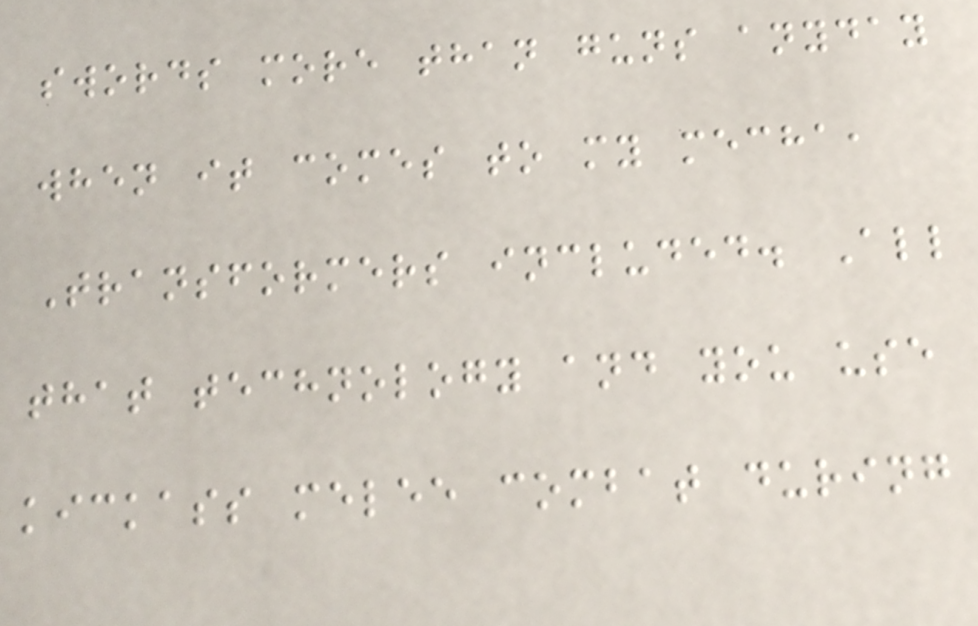swords more than guns anyday
when it comes to my mecha,
Transformers included. All
that technology and you use
kickass melee combat during
